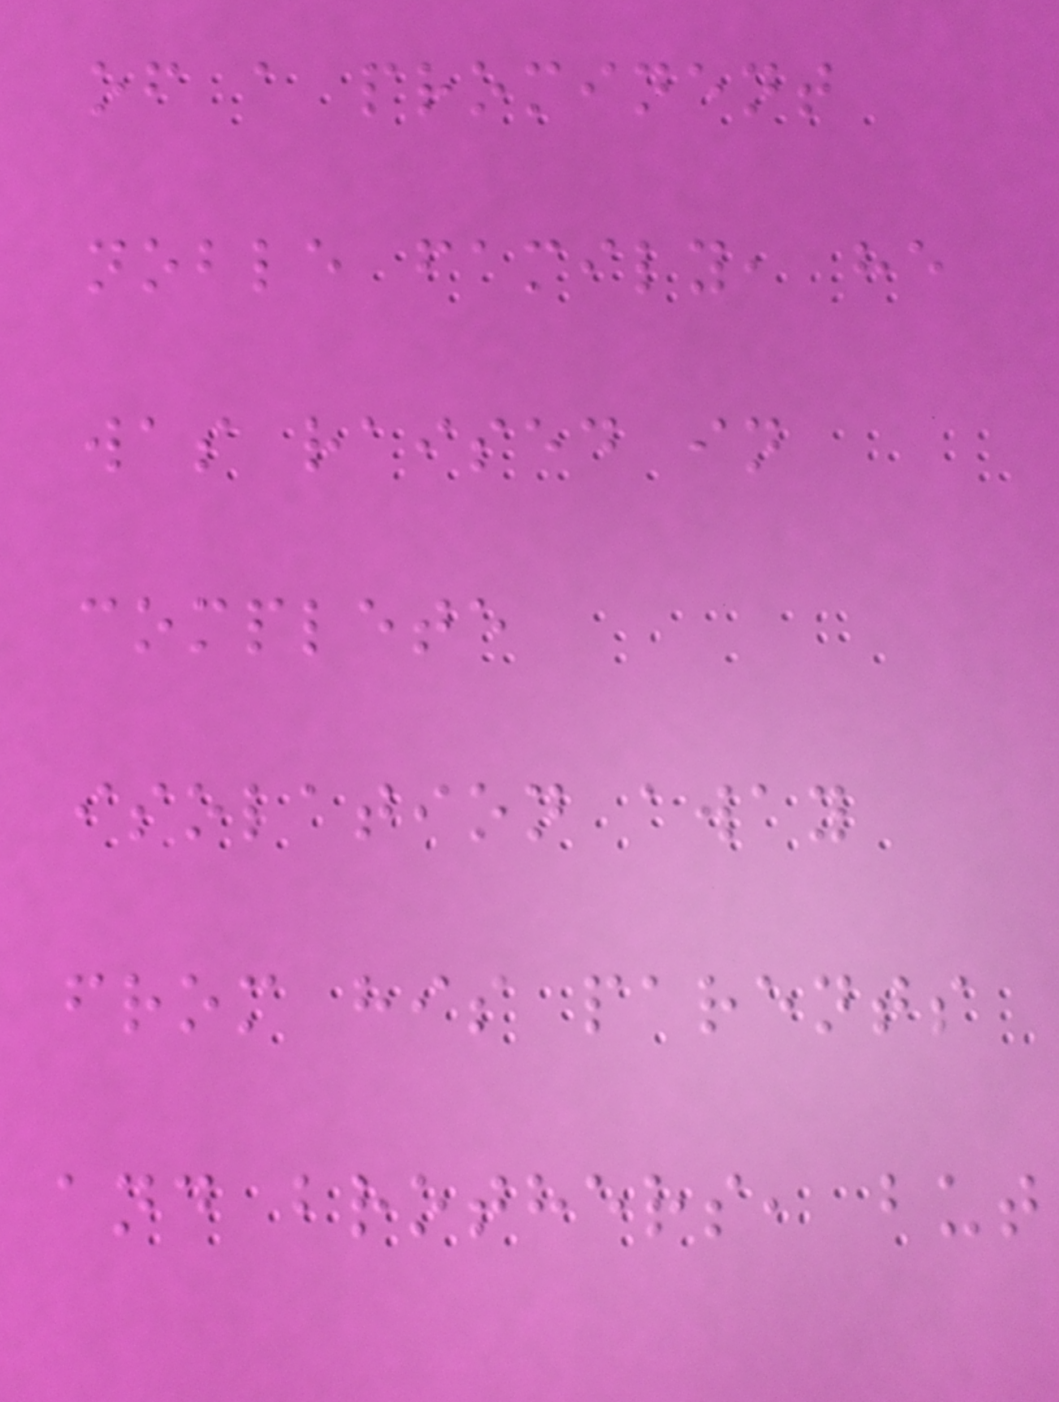of a prominent
noble family, he
was raised in
complete
isolation away
from his parents
and brothers, but
